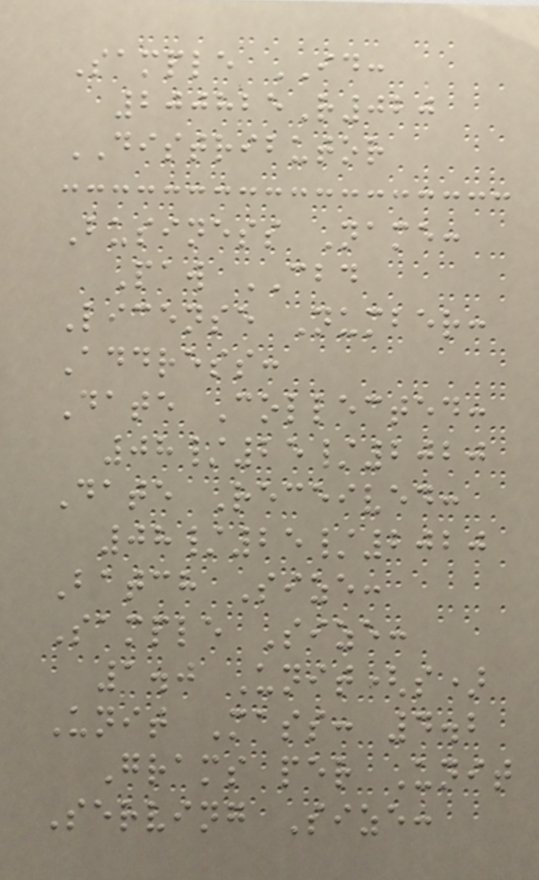Sample ID:
200825R020
DISTRIBUTOR
Business Name:
Paw CBD
License Number:
Address:
Date Collected:
08/25/2020
Date Received:
08/25/2020
Batch Size:
Sample Size:
1.0 Unit(s)
Unit Mass: 4.2
Grams per Unit
Serving Size:
